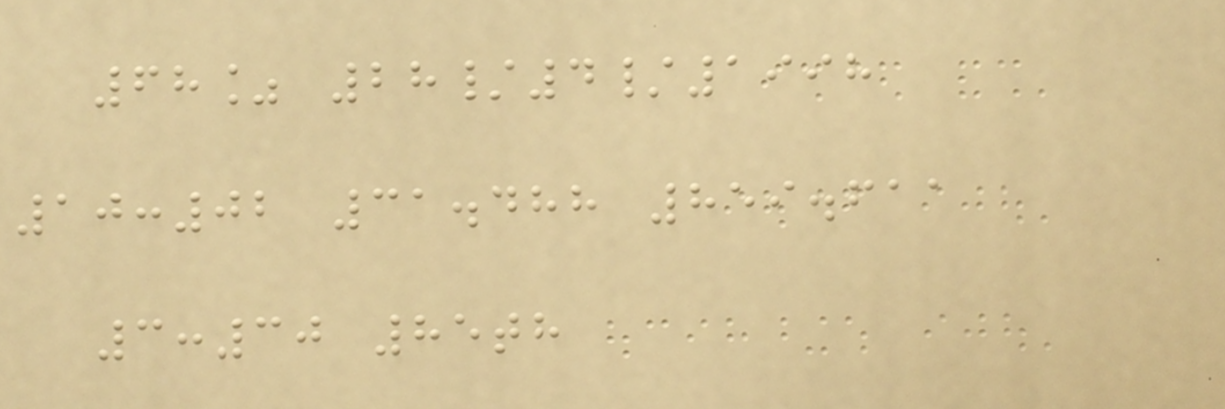68% 28/4/1998
10:02 31.488 859.611
3:30 85th
